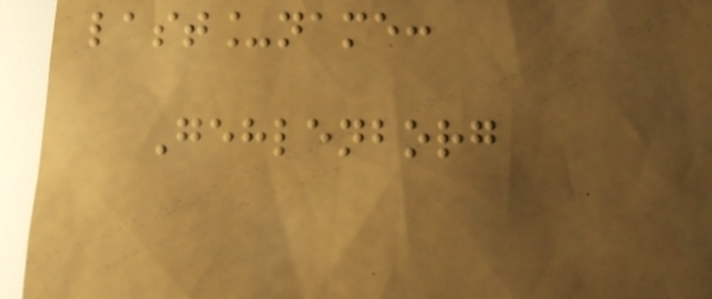last_name:
Gehlenborg
